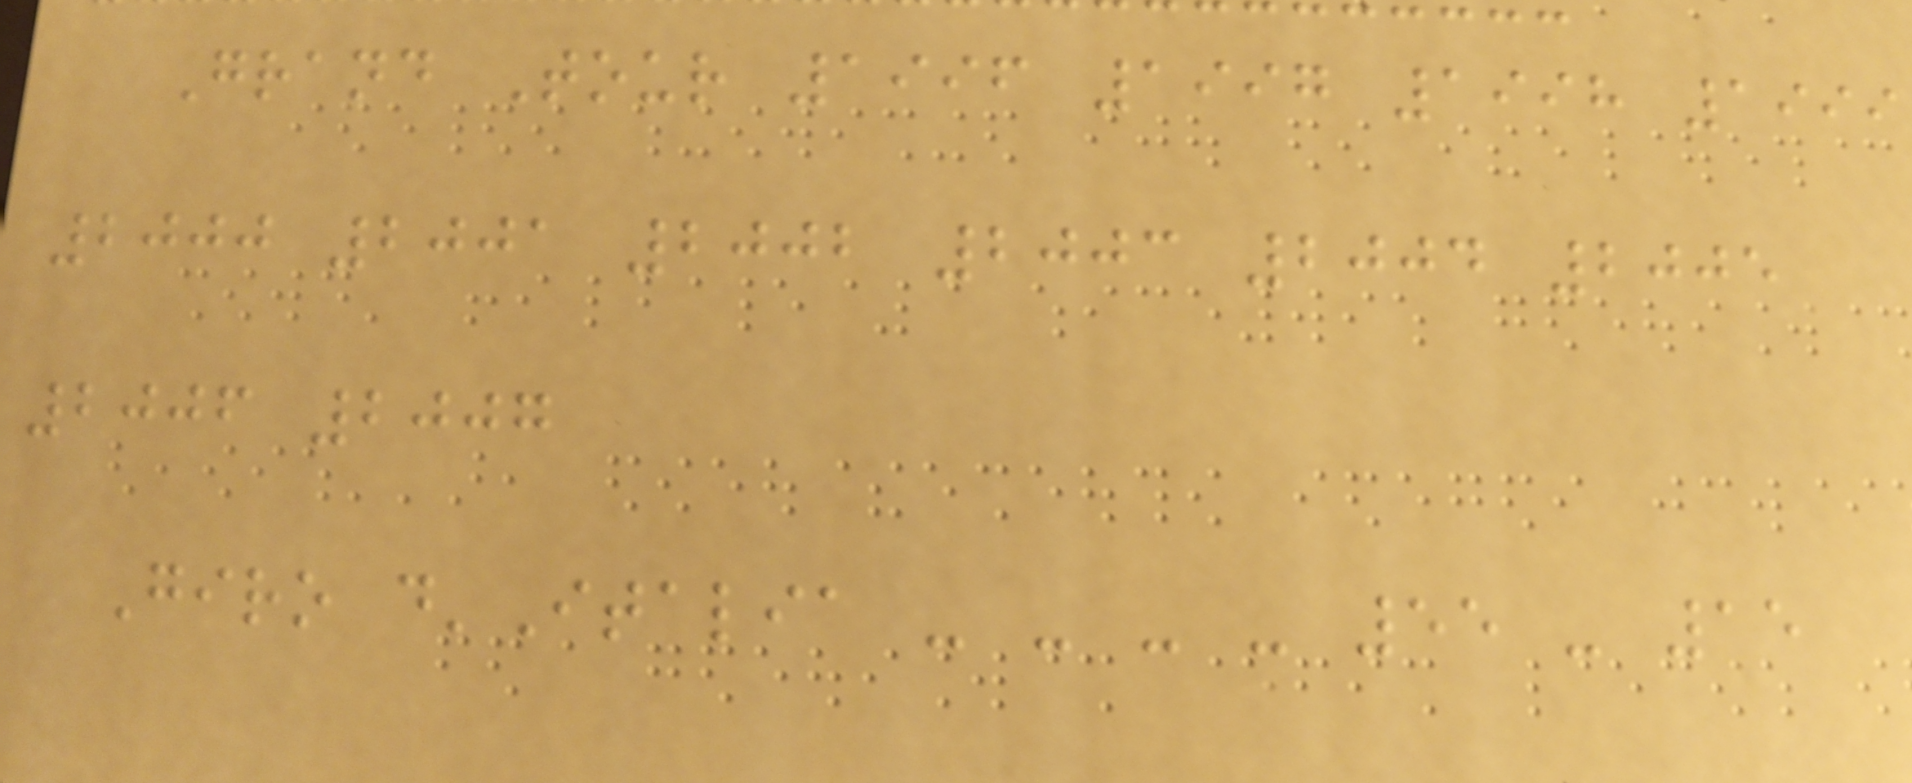Grand Tour 1996 1997 1998 1999
2000 2001 2002 2003 2004 2005
2006 2007
Giro d'Italia - - - - 55 - 15
